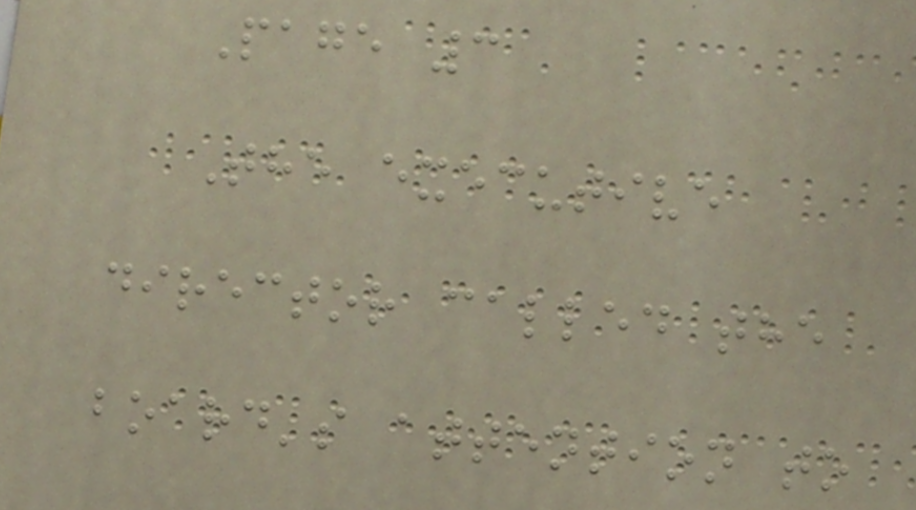Page 3
The executive
director called the
board's attention to
